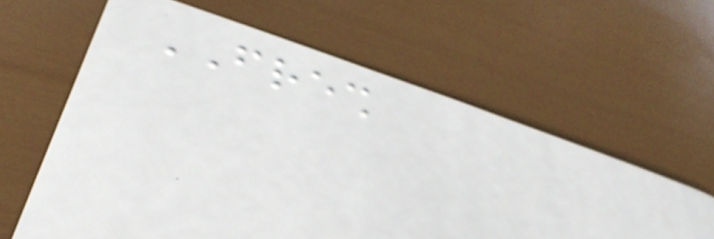FRESH
